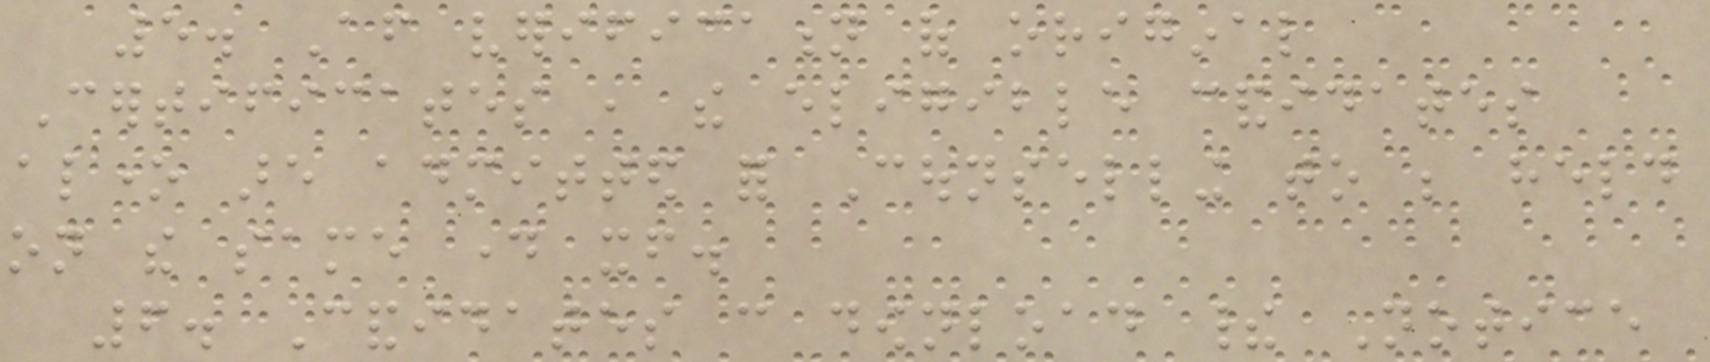5. After verification of original
Certificates , the eligible candidates
alone are admitted for Counselling to be held
on the same day itself.
6. Candidates can download their Notice
